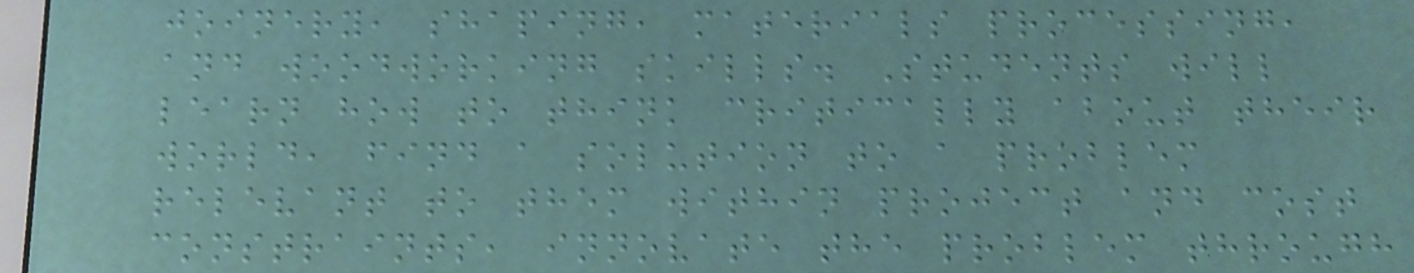joinery, shaping, materials processing,
and woodworking skills. Students will
learn how to think critically about their
world, find a solution to a problem
relevant to them within project and cost
constraints, innovate the problem through
